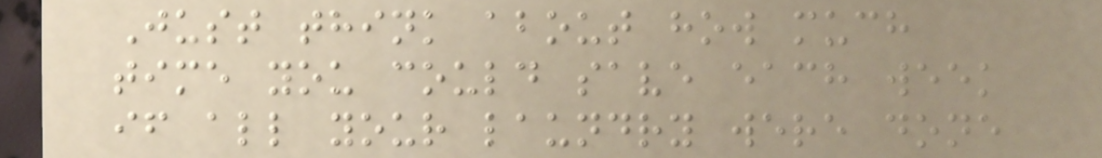Just think about how much
time you could save each week
if all your laundry were done
